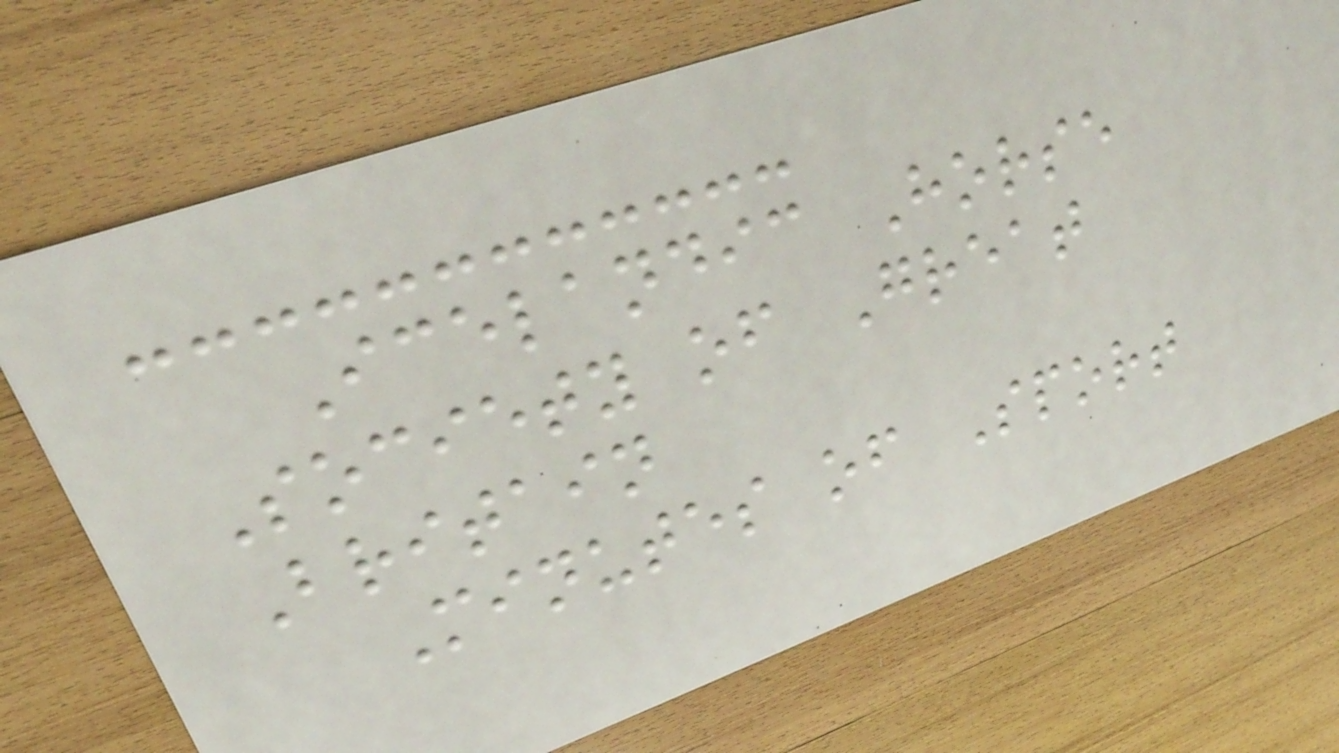Icelandic Horse
Society of Great
Britain
Minutes of Sport
